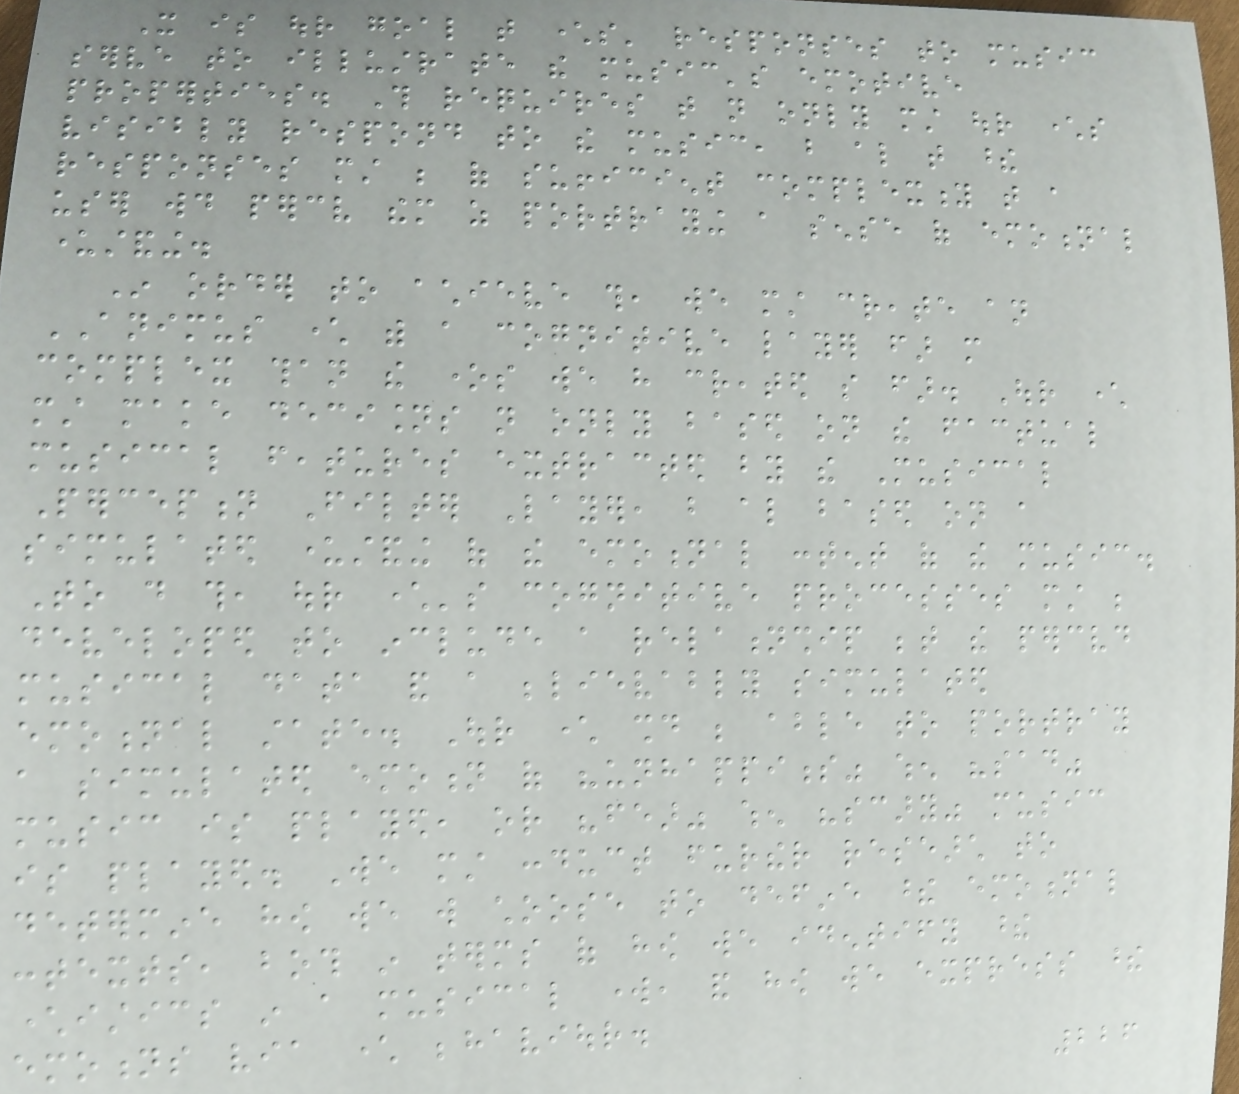It is our goal that characters' responses to music
serve to illustrate the music's emotive
properties. This requires that not only must our characters
visibly respond to the music, but also that these
responses must be of sufficient complexity that a
user would perceive them as portraying a sense of emotional
understanding.
In order to achieve this, we must create an
ANIMUS character with a cognitive layer far more
complex than the ones we have created so far. Our character
must make decisions not only based on the factual
musical features extracted by the Musical
Perception Filter Layer, but also based on a
simulated understanding of the emotional content of the music.
To do this, our character's cognitive processes must be
developed to include a relationship between the perceived
musical data and a believably simulated
emotional state. Our character should be able to portray
a simulated emotion of "unhappiness" when "sad"
music is played, or "fear" when "scary" music
is played. We must conduct further research to
determine how we will choose to define these emotional
contexts, both in terms of how we identify these
characteristics in a musical work, and how we express these
emotions via character behaviour.
226
